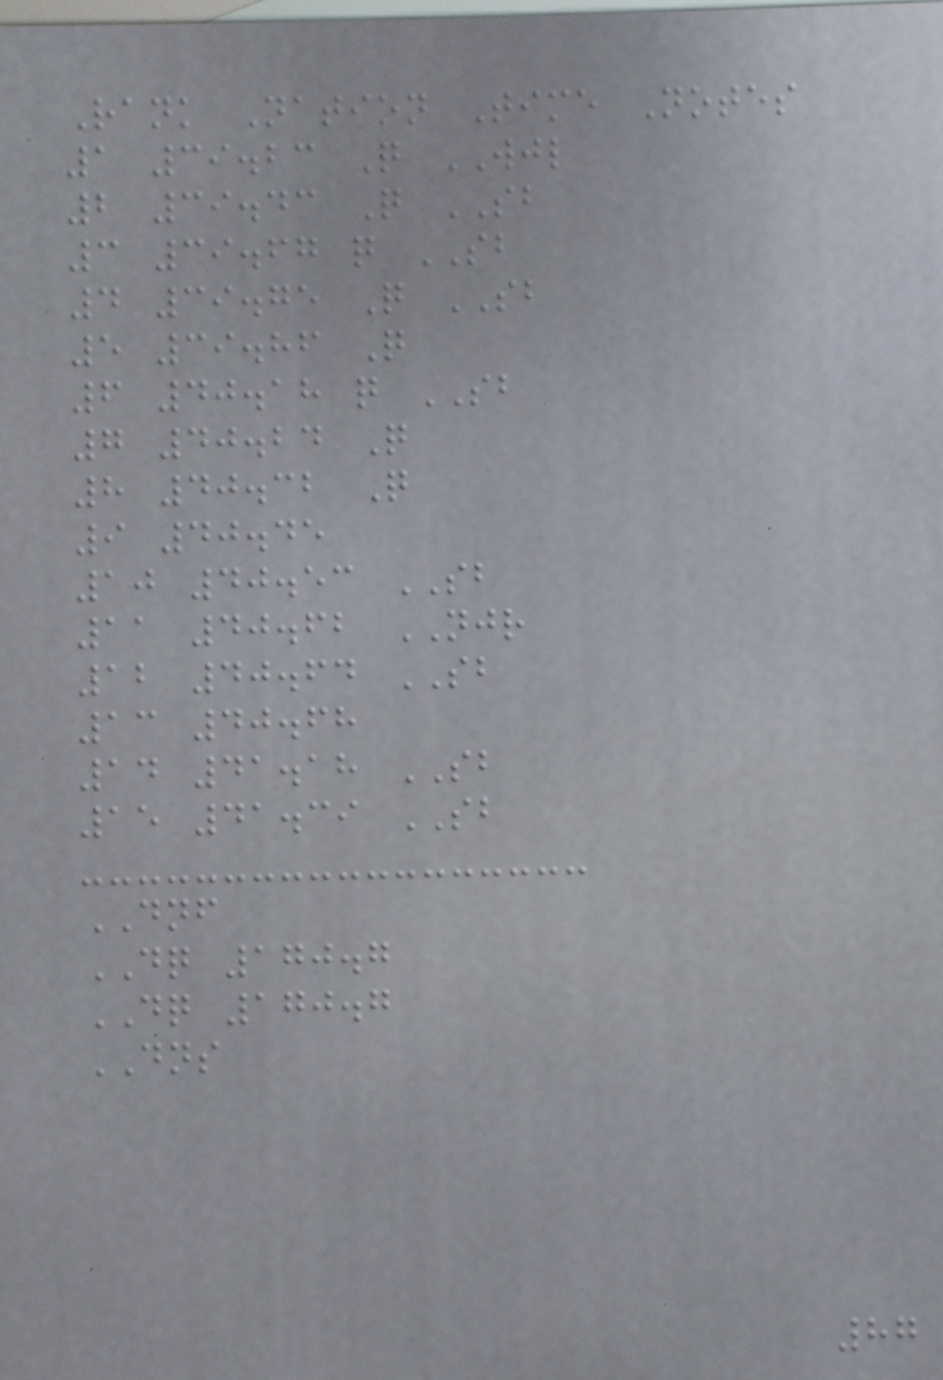Rank Nation Time Notes
1 39.23 Q WJL
2 39.43 Q SB
3 39.67 q SB
4 39.75 Q SB
5 39.86 Q
6 40.18 q SB
7 40.24 Q
8 40.32 Q
9 40.45
10 40.53 SB
11 40.62 NJR
12 40.64 SB
13 40.68
14 41.18 SB
15 41.39 SB
DNF
DQ 170.7
DQ 170.7
DNS
87
